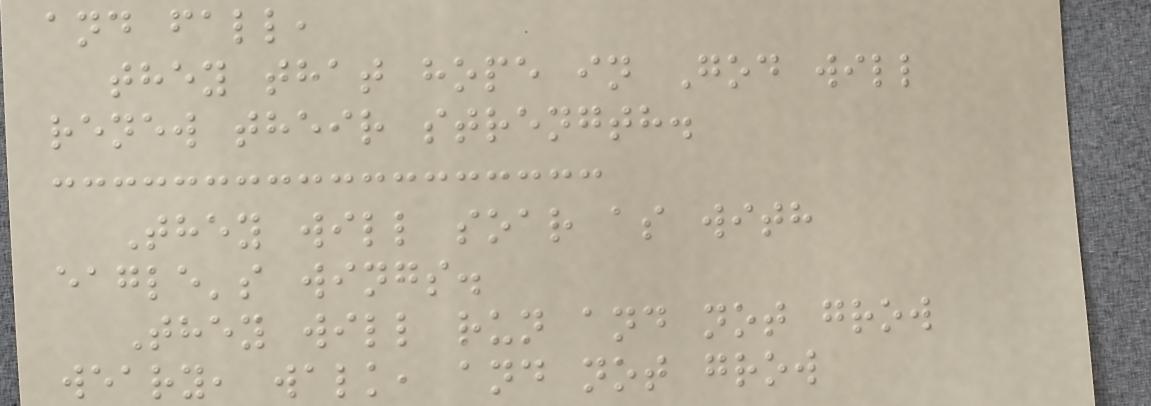and fall,
they that hope in God will
renew their strength.
They will soar as with
eagle's wings.
They will run and not grow
weary, walk, and not grow
